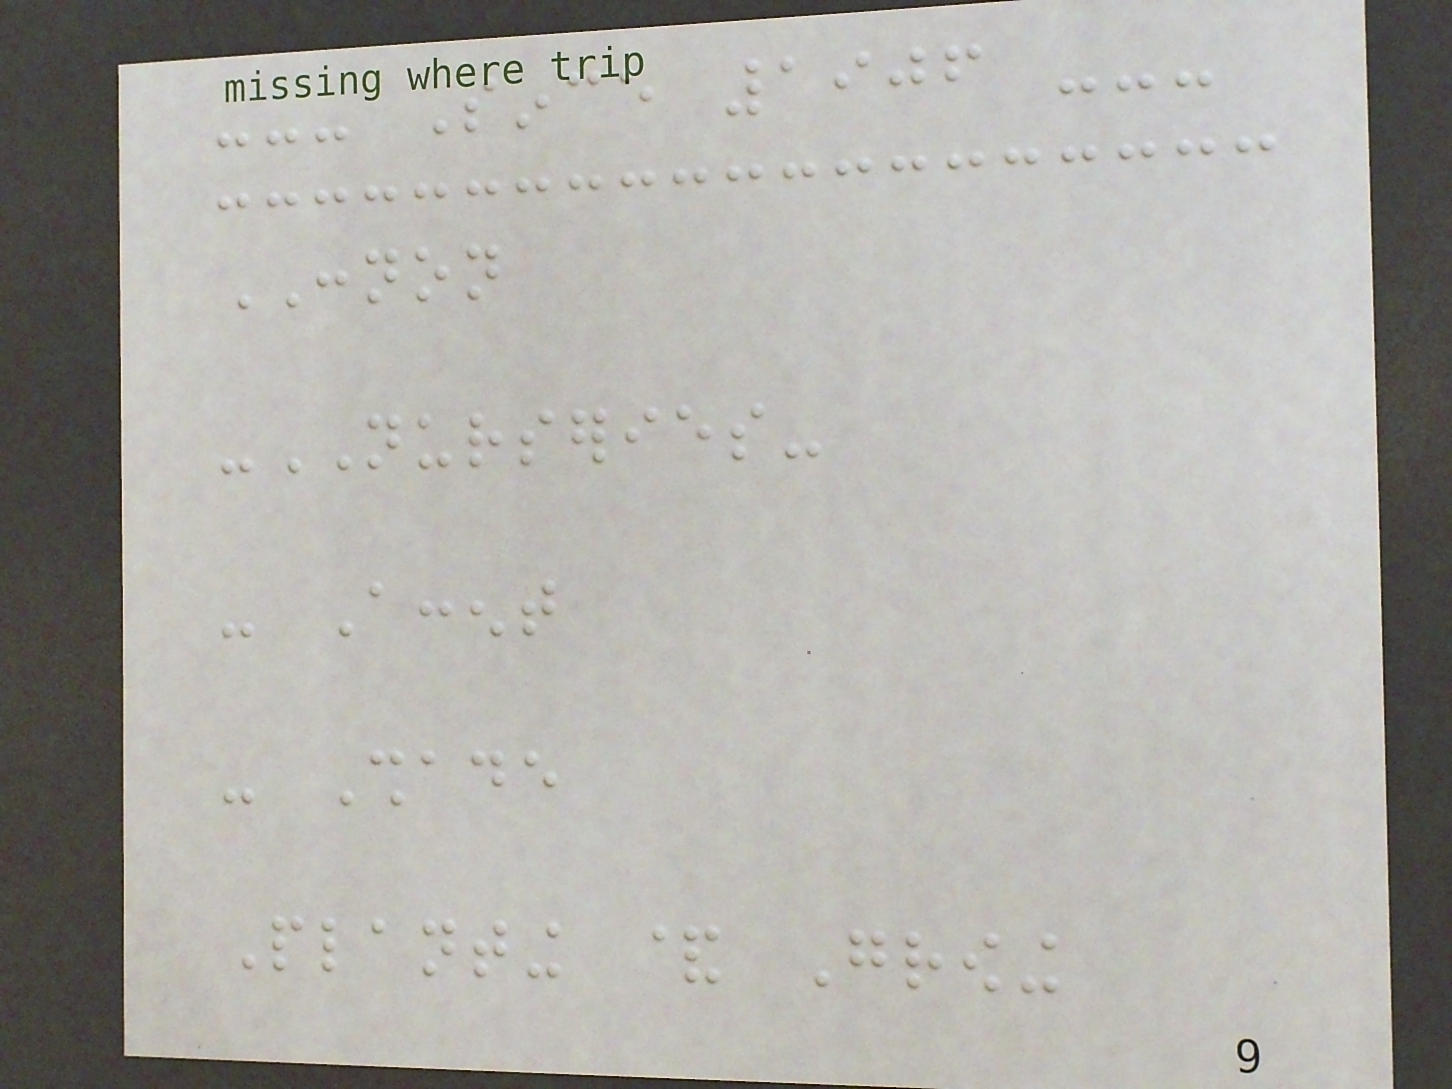--- Since 1906 ---
CONNON
-NURSERIES-
- Accent
- Shade
Planting & Growing
